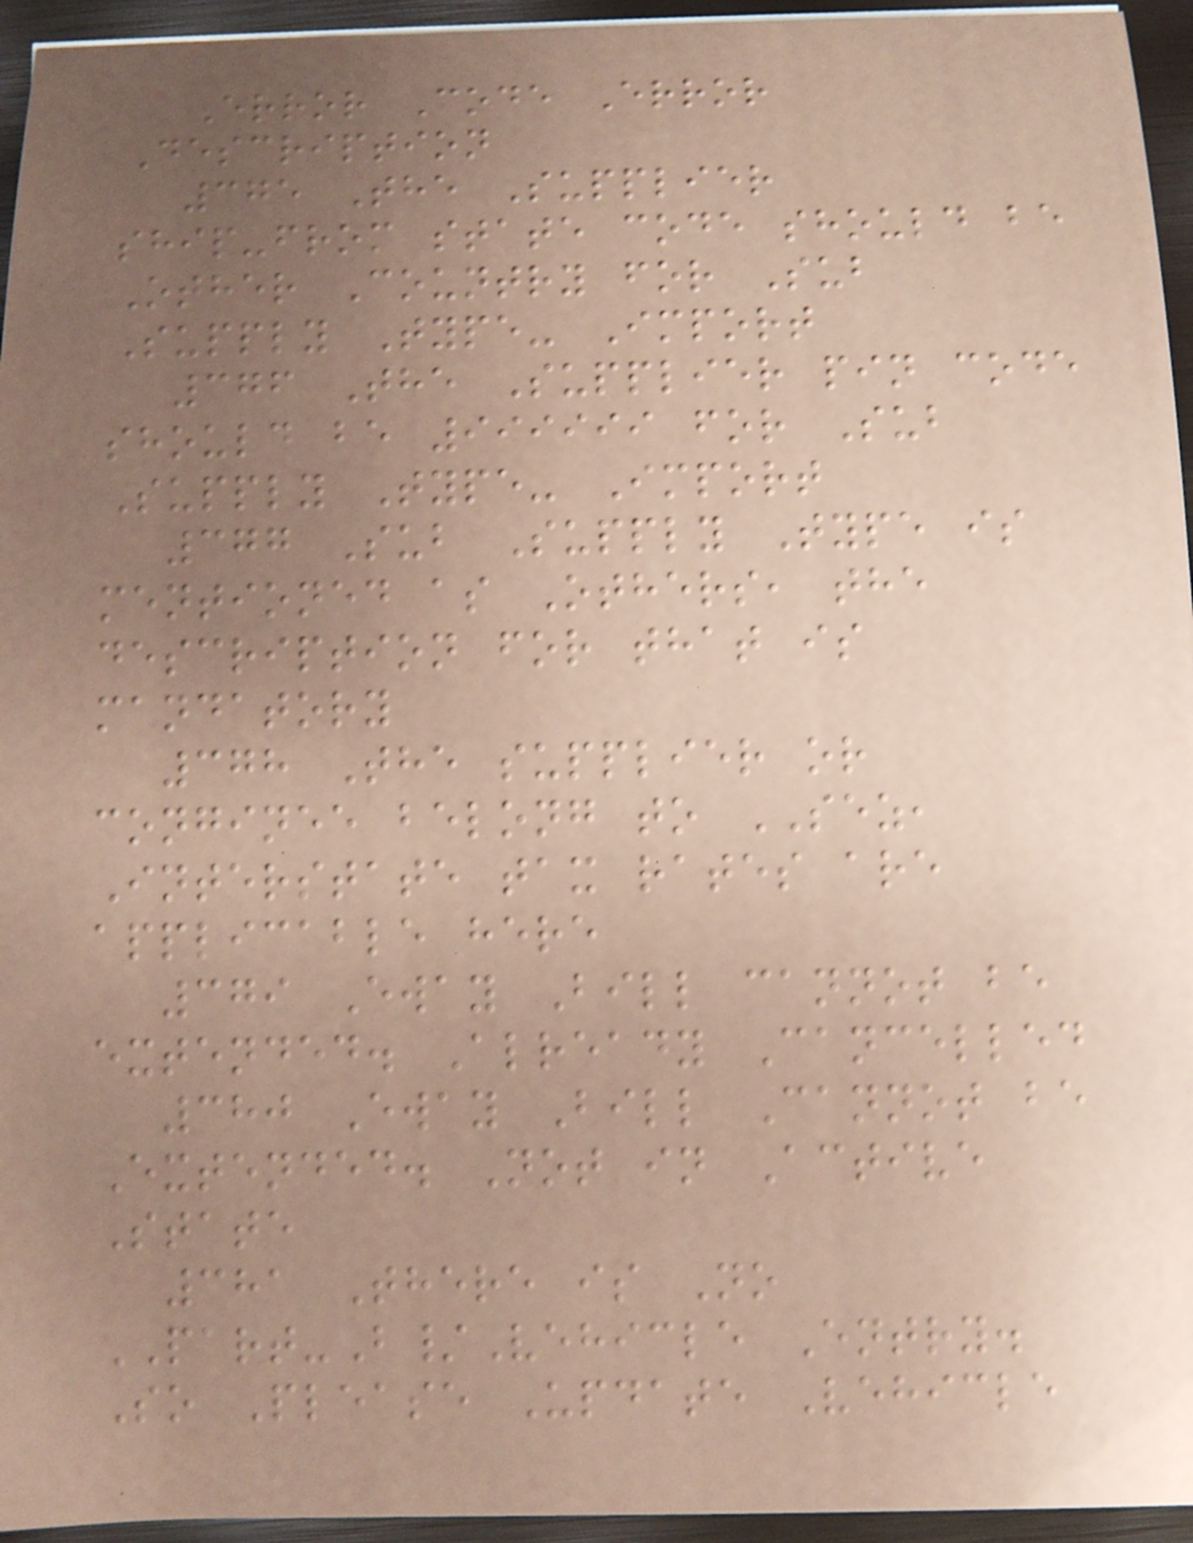Error Code Error
Description
375 The Supplier
ship-from state code should be
Other Country for Sub
Supply Type- Import
376 The Supplier pin code
should be 999999 for Sub
Supply Type- Import
377 Sub Supply Type is
mentioned as Others, the
description for that is
mandatory
378 The supplier or
conginee belong to SEZ,
Interstate tax rates are
applicable here
379 Eway Bill cannot be
extended. Already Cancelled
380 Eway Bill Cannot be
Extended. Not in Active
State
381 There is No
PART-B/Vehicle Entry.
So Please Update Vehicle
